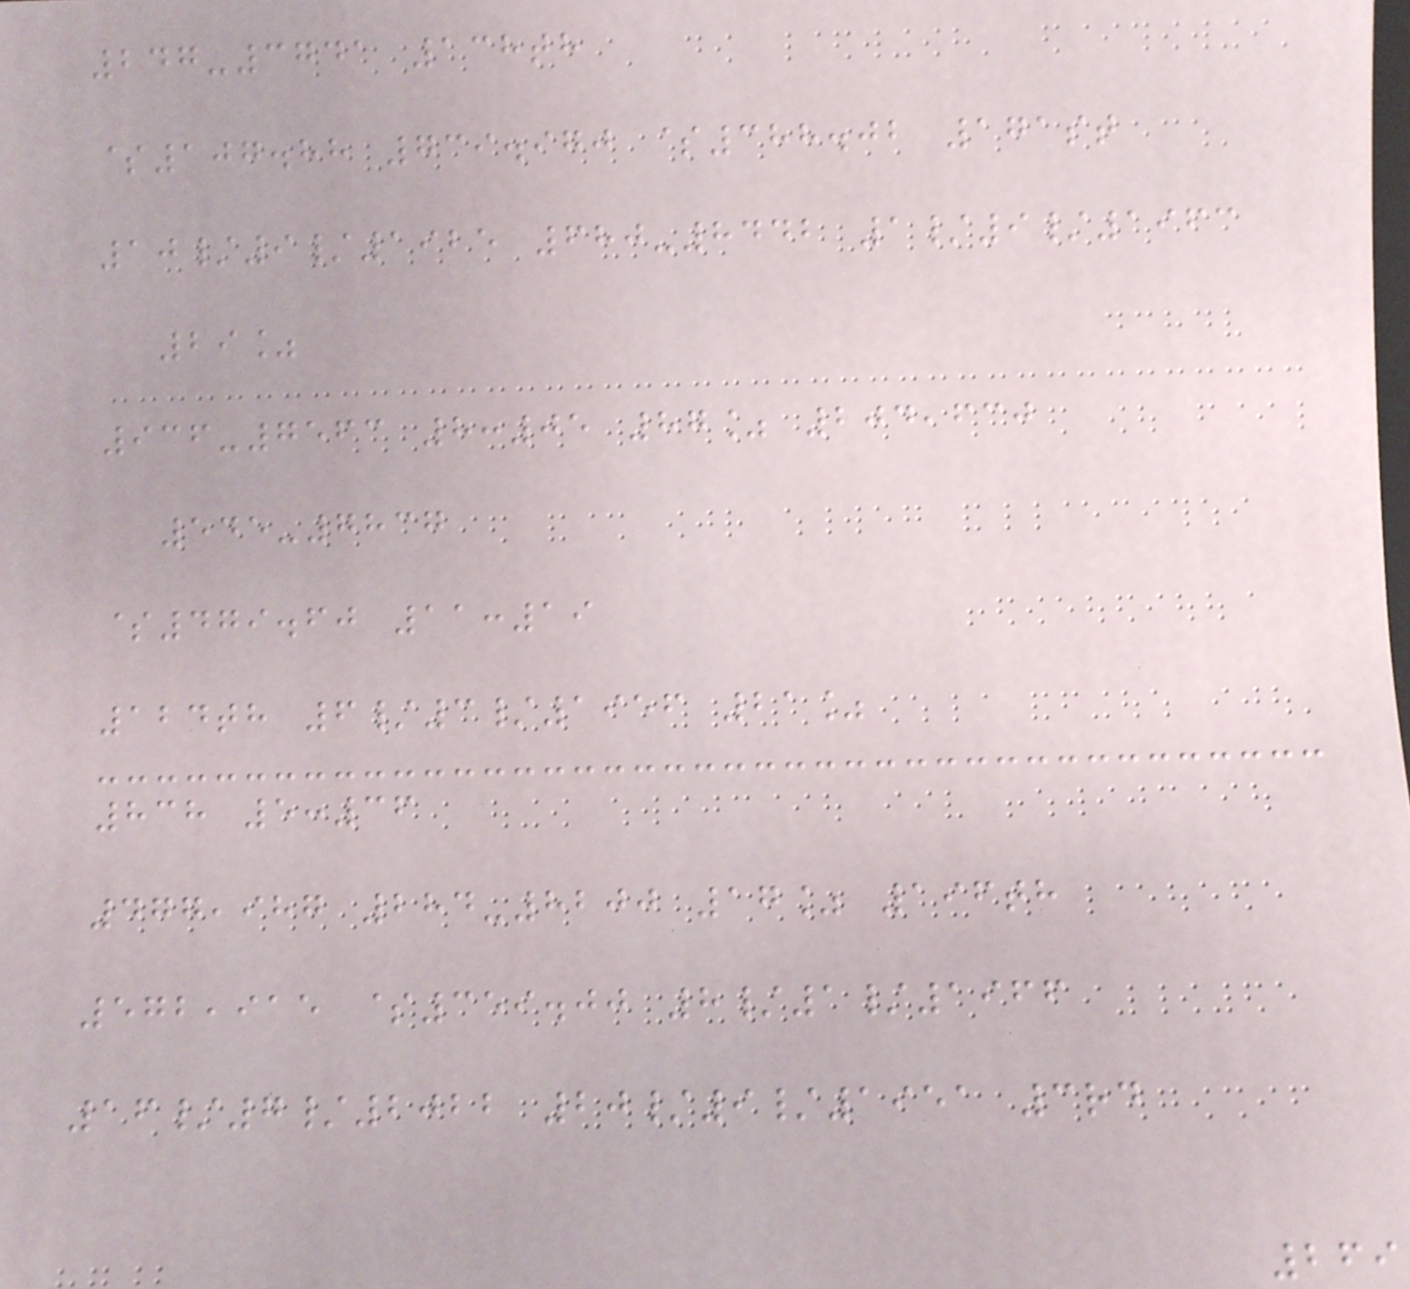247-3741 138th
$107.88 739.970 $388.02 171st
10/9/1925 680-8442 1/9/1963
29%
936-7563 8:05 87% 204,630
545-7837
$479.60 11:19
124th 6/3/1956 21%
838 5:36
477,987 284-8200 17% 196th
572,915 $359.00 8/1/1966
16/7/2022 20/9/1951 3rd
269
